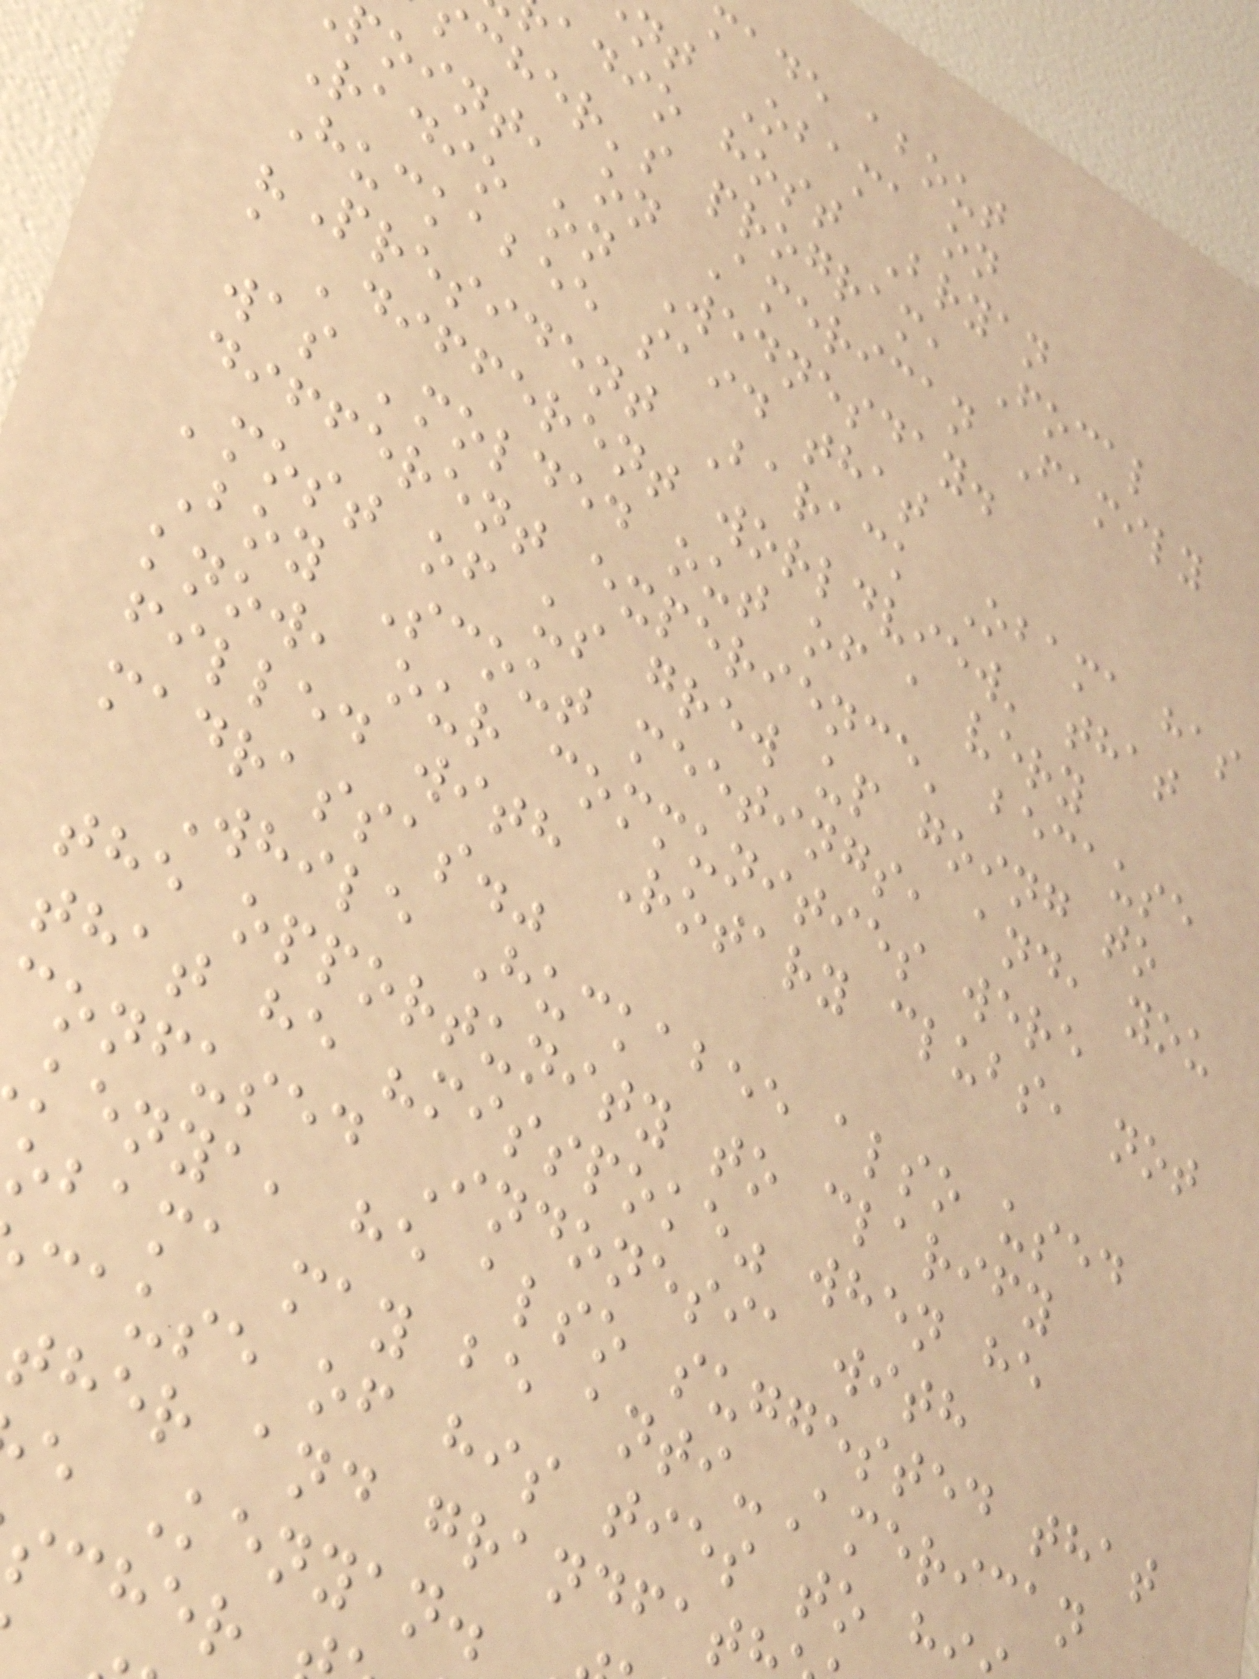made about
nt Obama on
adio host Bryan
cher's program, Focal
point, on American Family
Radio on Wednesday.
Huckabee said that
"President Barack Obama has
a 'different worldview' that
was 'molded out of a very
different experience' because
'most of us grew up going to
Boy Scout meetings, and, you
know, our communities were
filled with Rotary clubs, not
madrassas."
While Huckabee also used
the opportunity to clarify
that he "misspoke" when he
confused Indonesia with
kenya, he also suggested that
obama may be anti-American
cause of his ties to h
ther and grandfat
e Kenyan.
